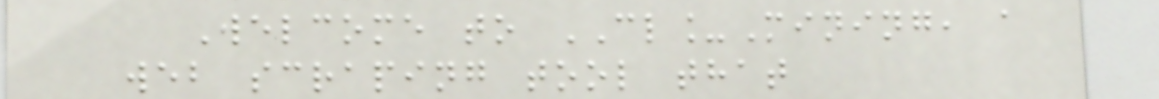Welcome to CL_Mining, a
web scraping tool that
